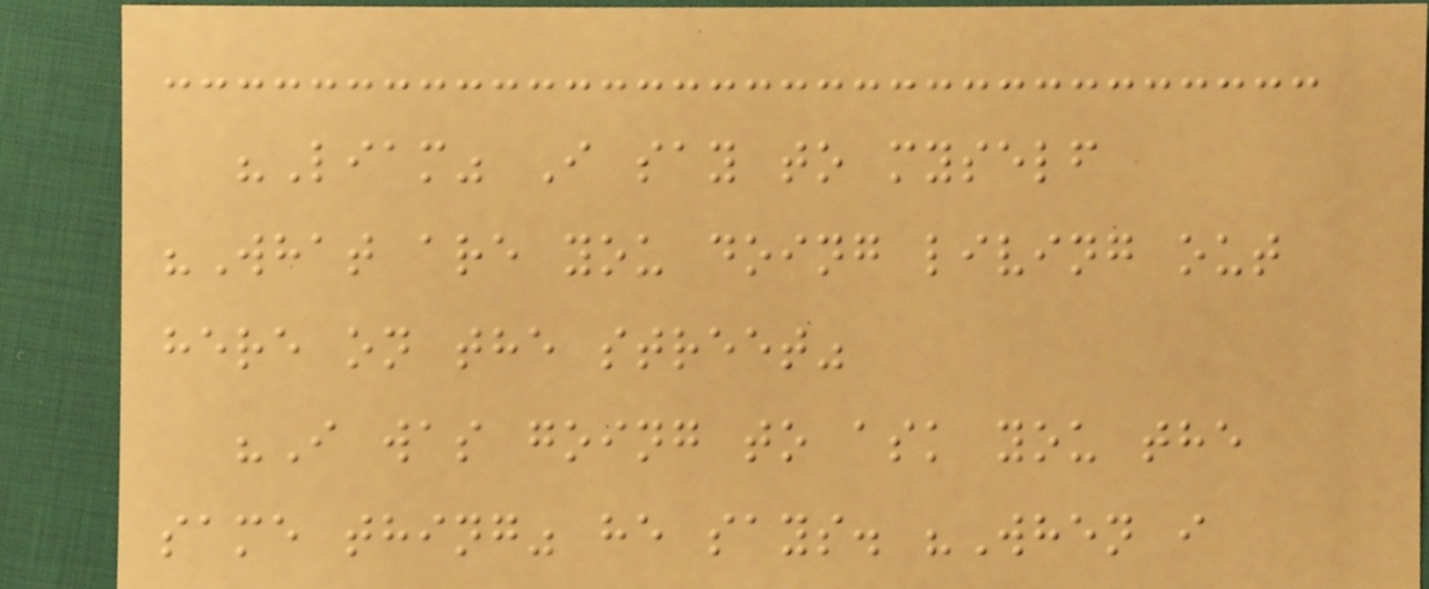"Liam" I say to myself
"What are you doing living out
here on the street"
"I was going to ask you the
same thing" he says. "When i
